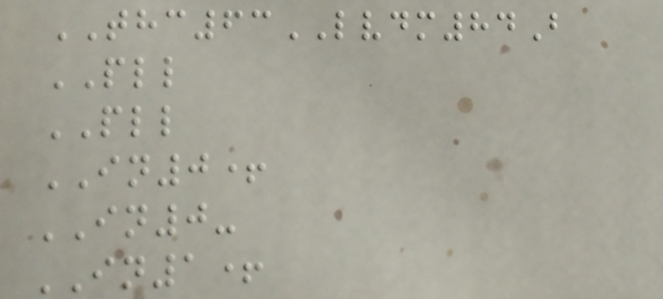THC63LVDM84B
PLL
PLL
IN0+
IN0-
IN1+
